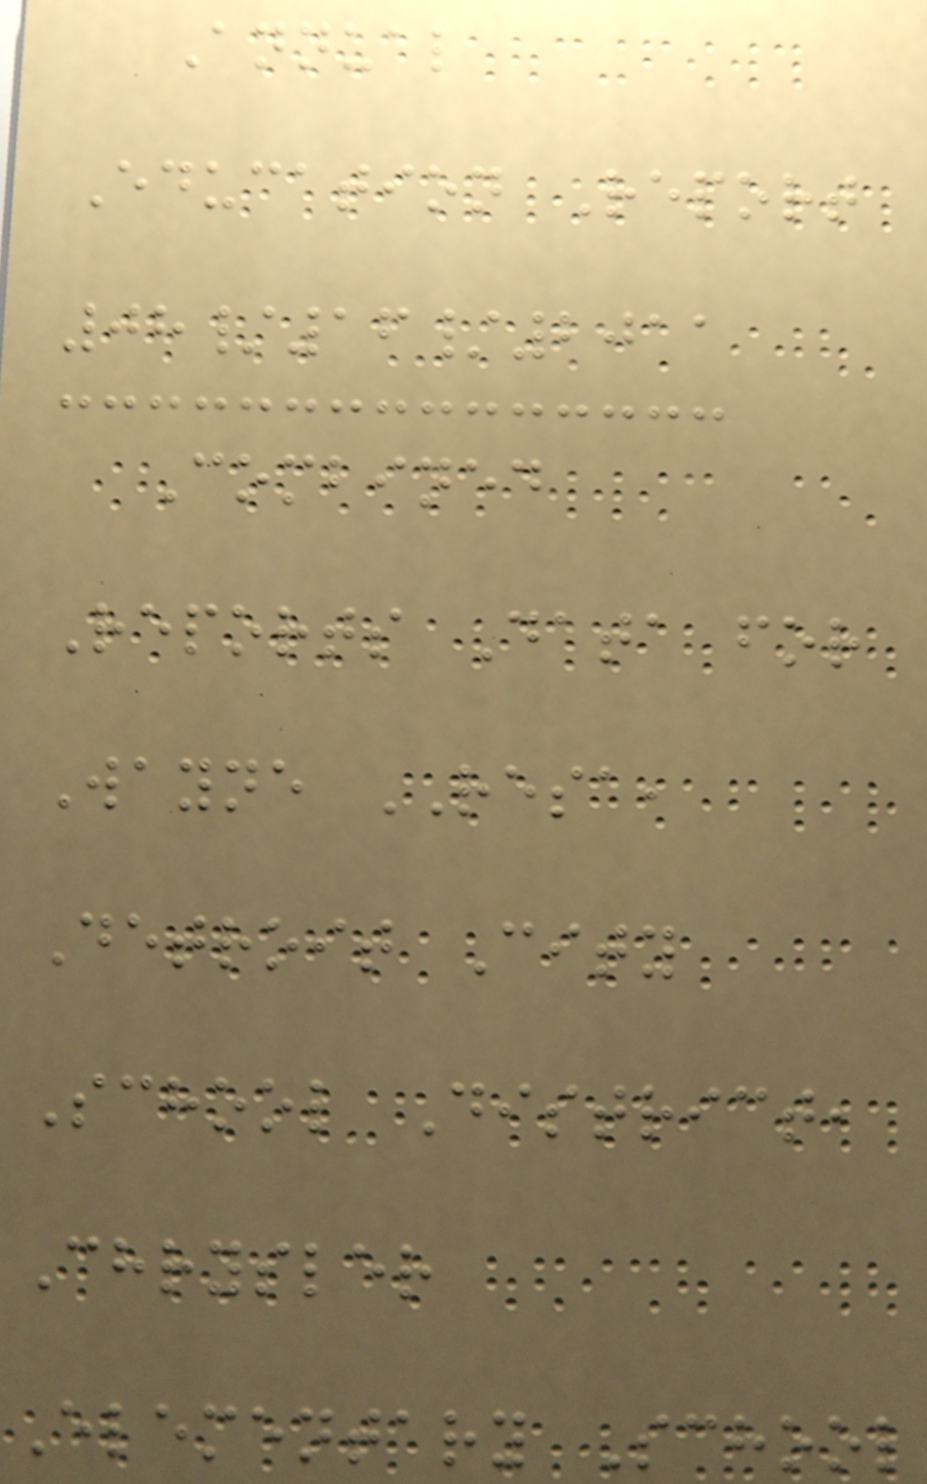Annual
Education Report
08/16/2011
Combined
Reports Data for
Wayne RESA,
Detroit City
School District,
Chrysler
Elementary School
